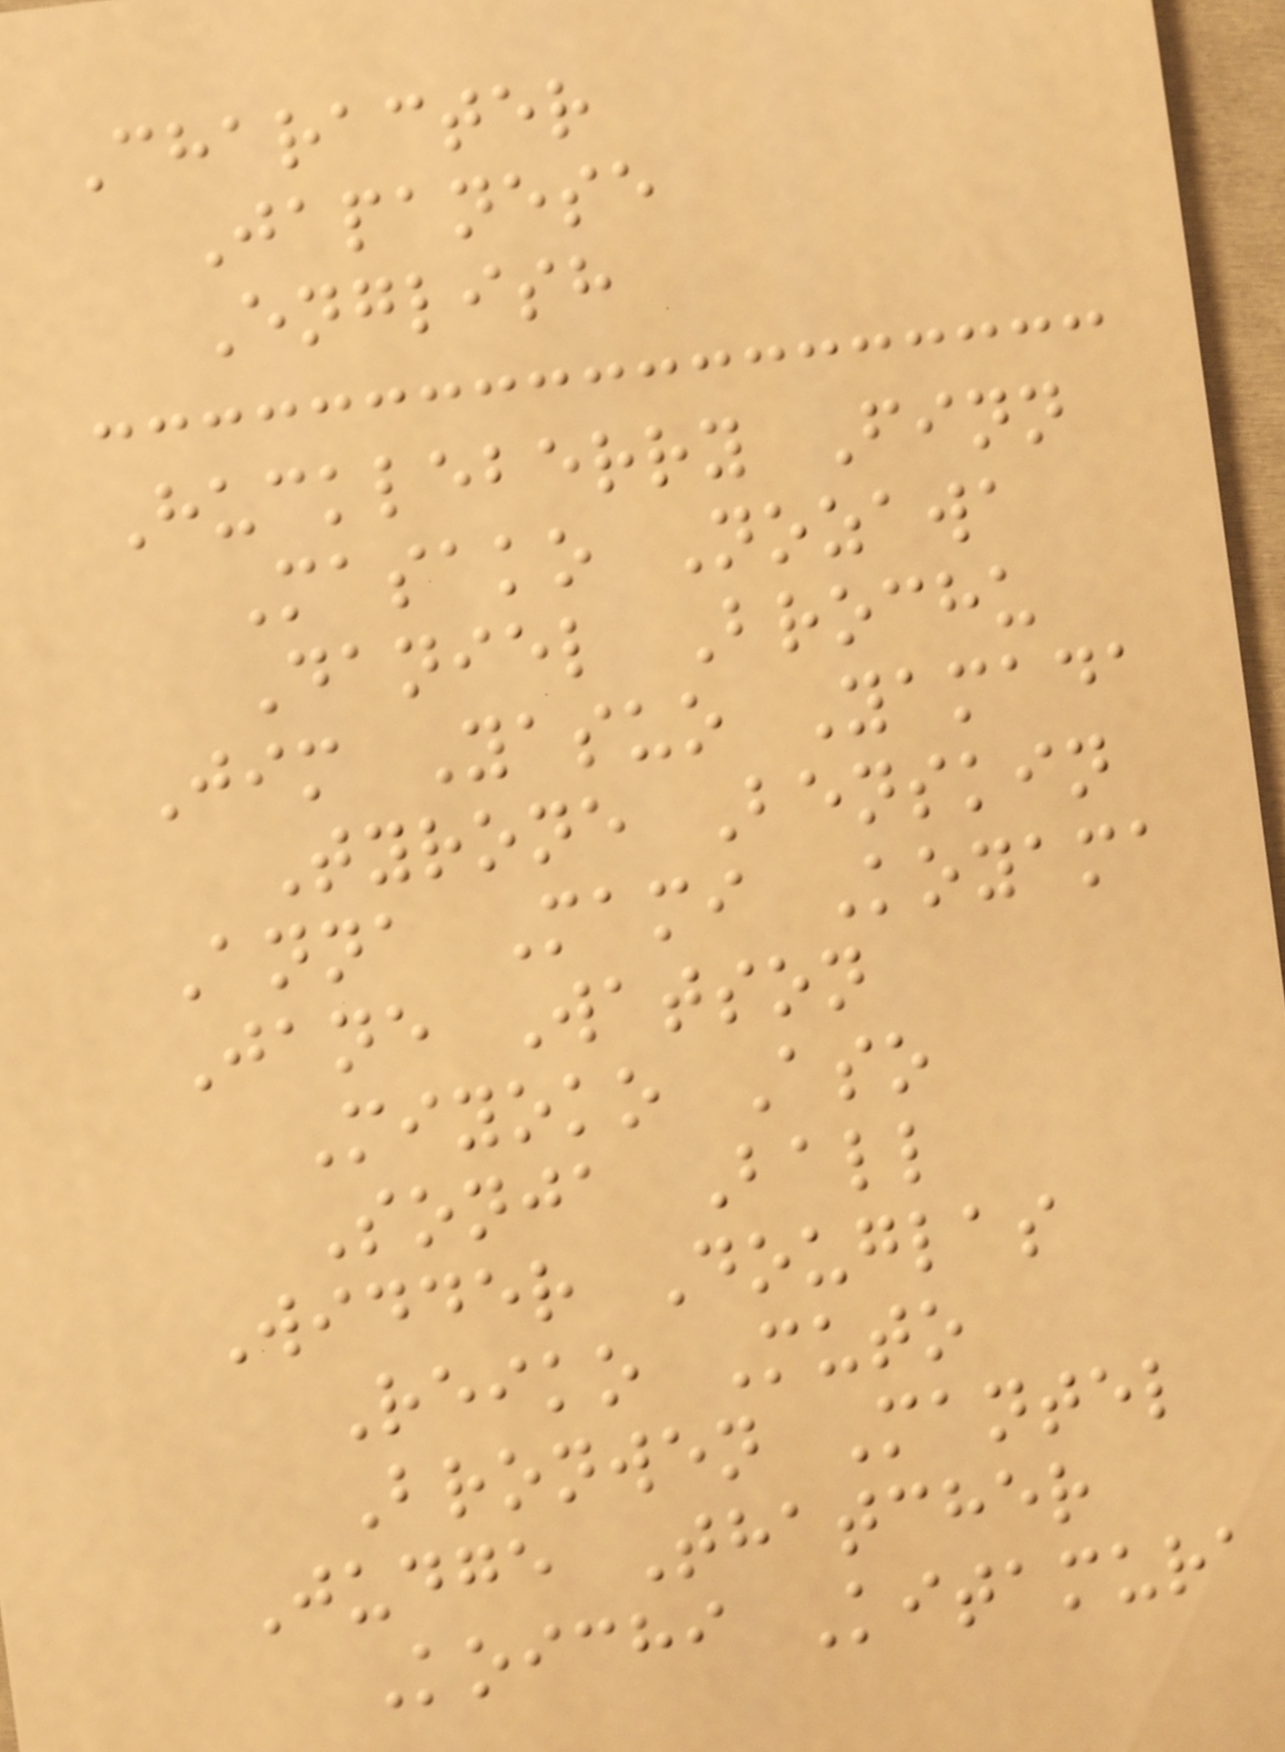Character
Japanese
English
Huckleberry Finn
Masako Nozawa
Daniel Brochu
Jim Yasuo Yamada
Tyrone Benskin
Anna Mami Koyama
Jane Watson
Miyoko Aso
Sonja Ball
Widder Douglas
Reiko Muto
Bronwen Mantel
Judge Thatcher
Koichi Kitamura
